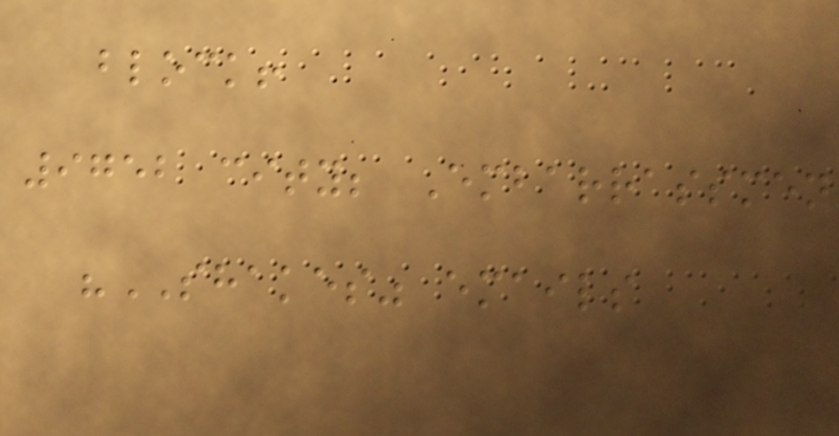block!
9752 city; Embarrassmen
"SHAKES" emails
